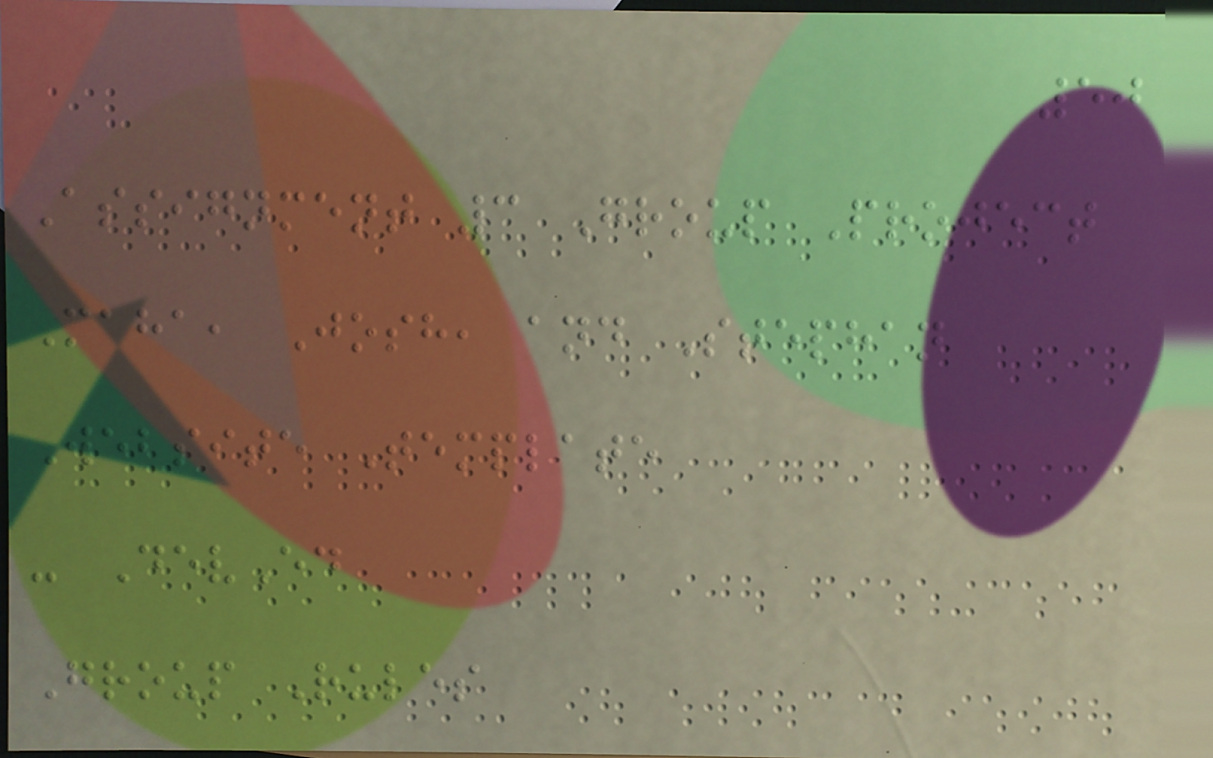50
Assignment 3 Group Project
Maha, Josh, and Stephan
Website Template
- DevEd
Group Rules
